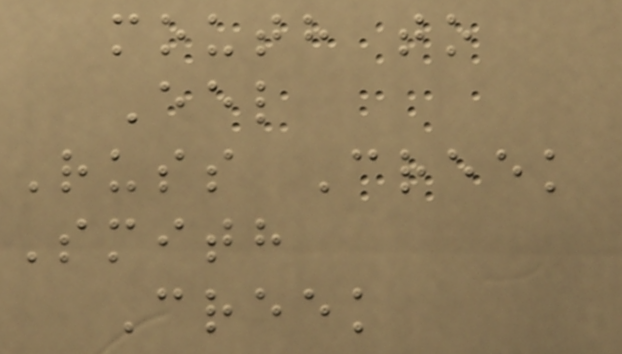mouth to
Eel
Russ Creek
Smith
Creek
